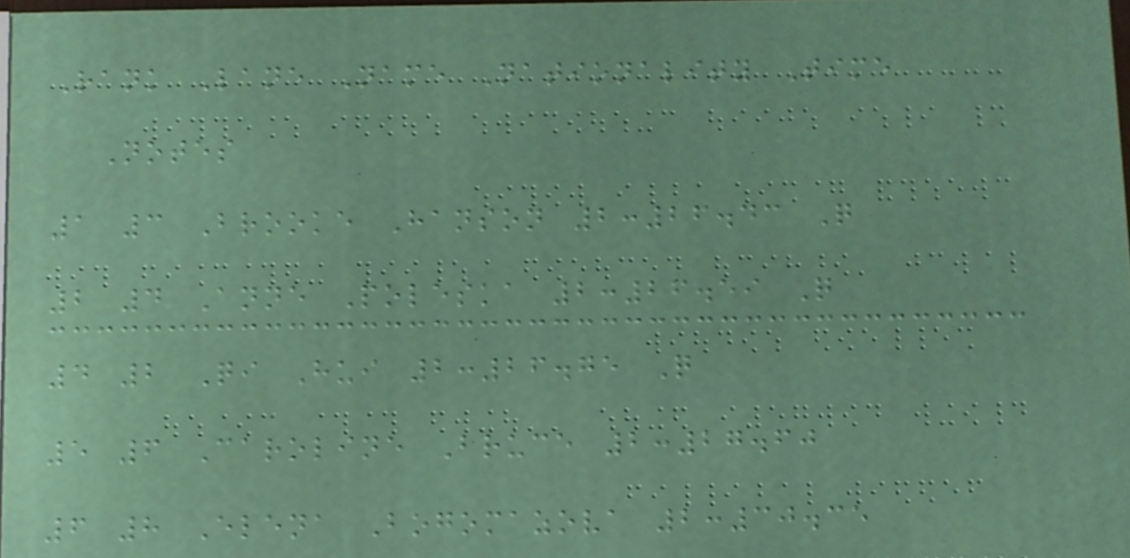Rank Lane Name Nationality Time
Notes
1 3 Brooke Hanson 2:26.43 Q
2 4 Anne Poleska 2:26.59 Q
4 2 Qi Hui 2:26.75 Q
5 6 Caroline Bruce 2:27.60
6 8 Elena Bogomazova 2:30.35
